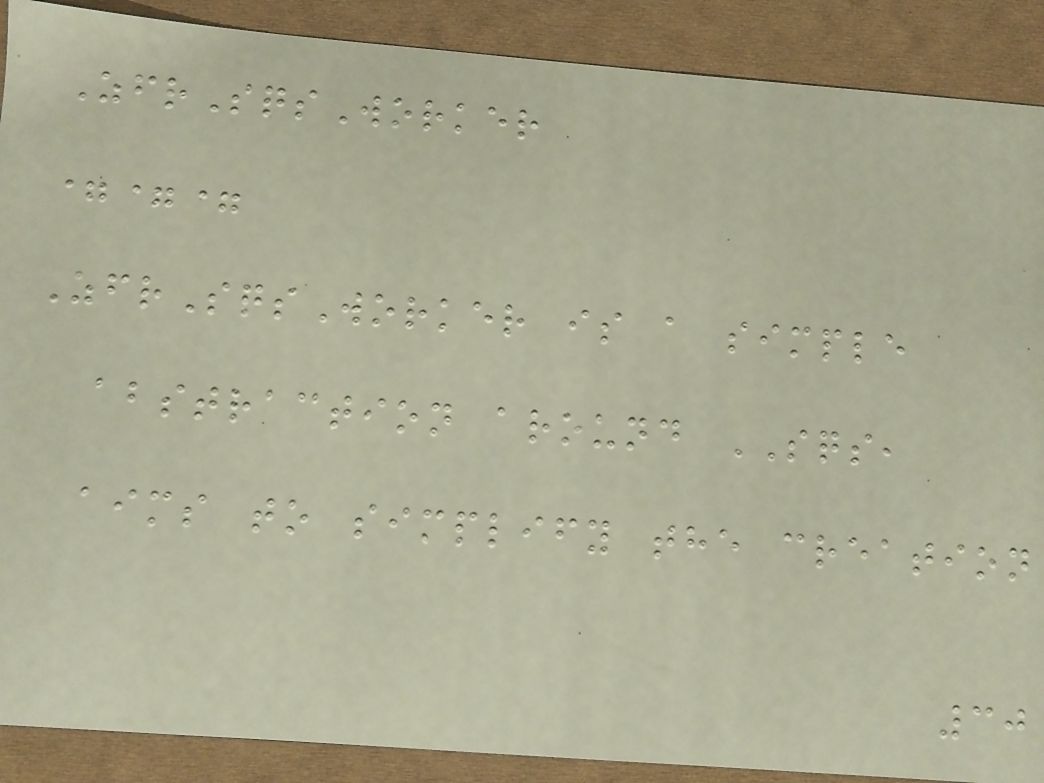ZfrSqsWorker
===
ZfrSqsWorker is a simple
abstraction around SQS,
aims to simplify the creation
30
